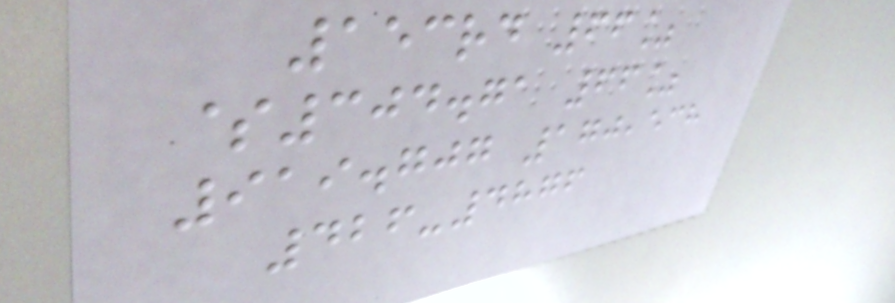153rd 66%
$304.71 66%
919.707 170,538
426-4876
